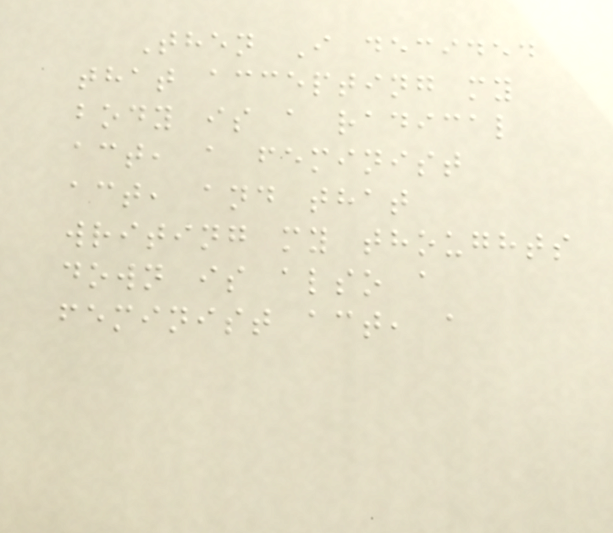Then I decided
that accepting my
body is a radical
act, a feminist
act, and that
writing my thoughts
down is also a
feminist act, a
